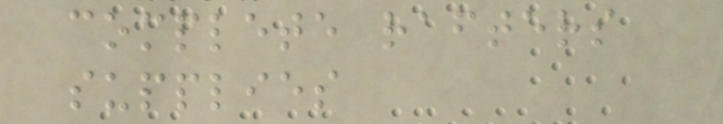complete rafters
supplies
